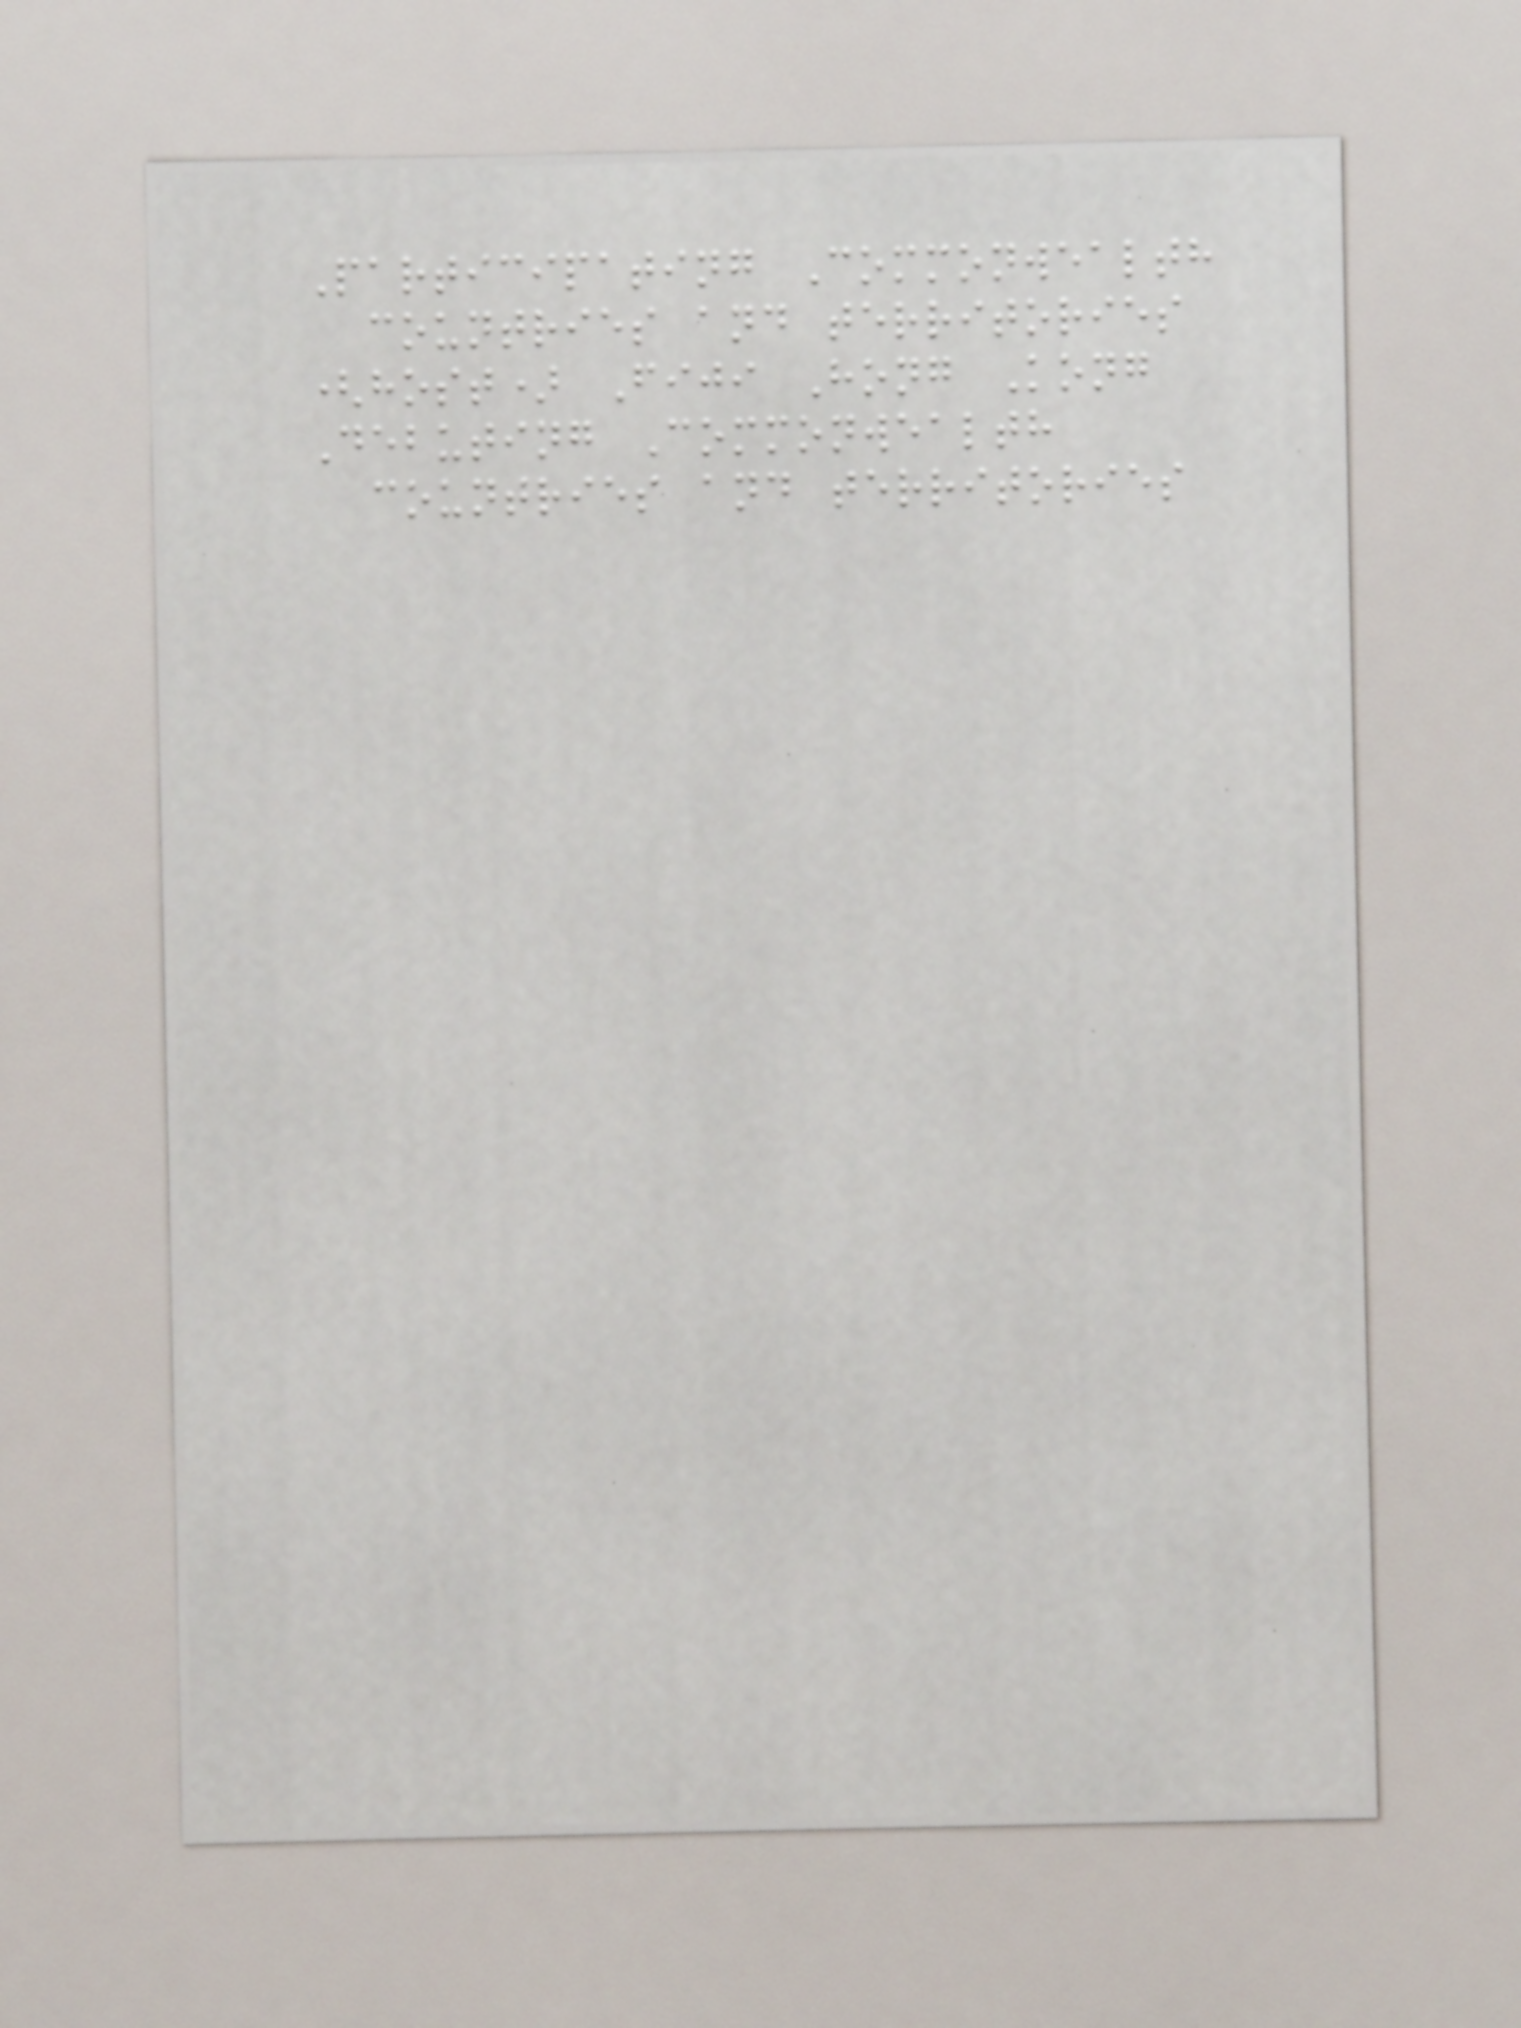Participating Commonwealth
countries and territories
(host) Fiji Hong Kong
Debuting Commonwealth
countries and territories
